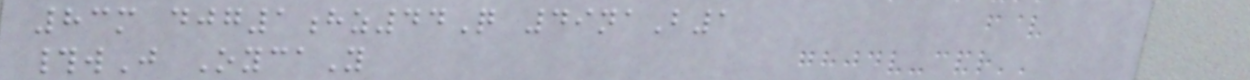83m djg1hz44Q 49naB1
#wJ OycaY
